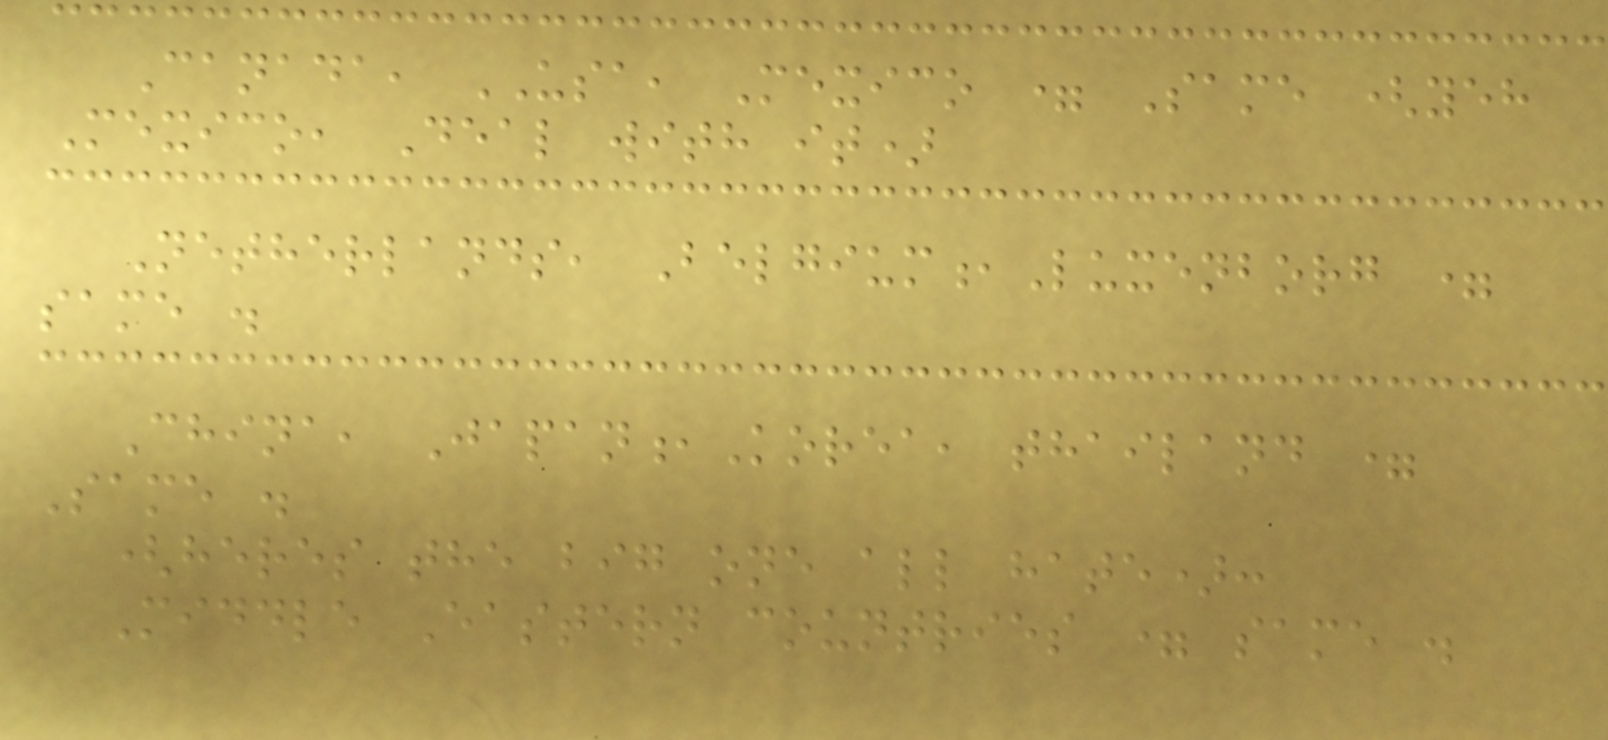Canada, USA, Mexico = Same (yeh
Mexico, Deal with it)
Netherlands, Belgium,Luxenborg =
same .
China, Japan,Korea, thailand =
Same .
(heres the big one all hate):
Middle Eastern countries = same .
